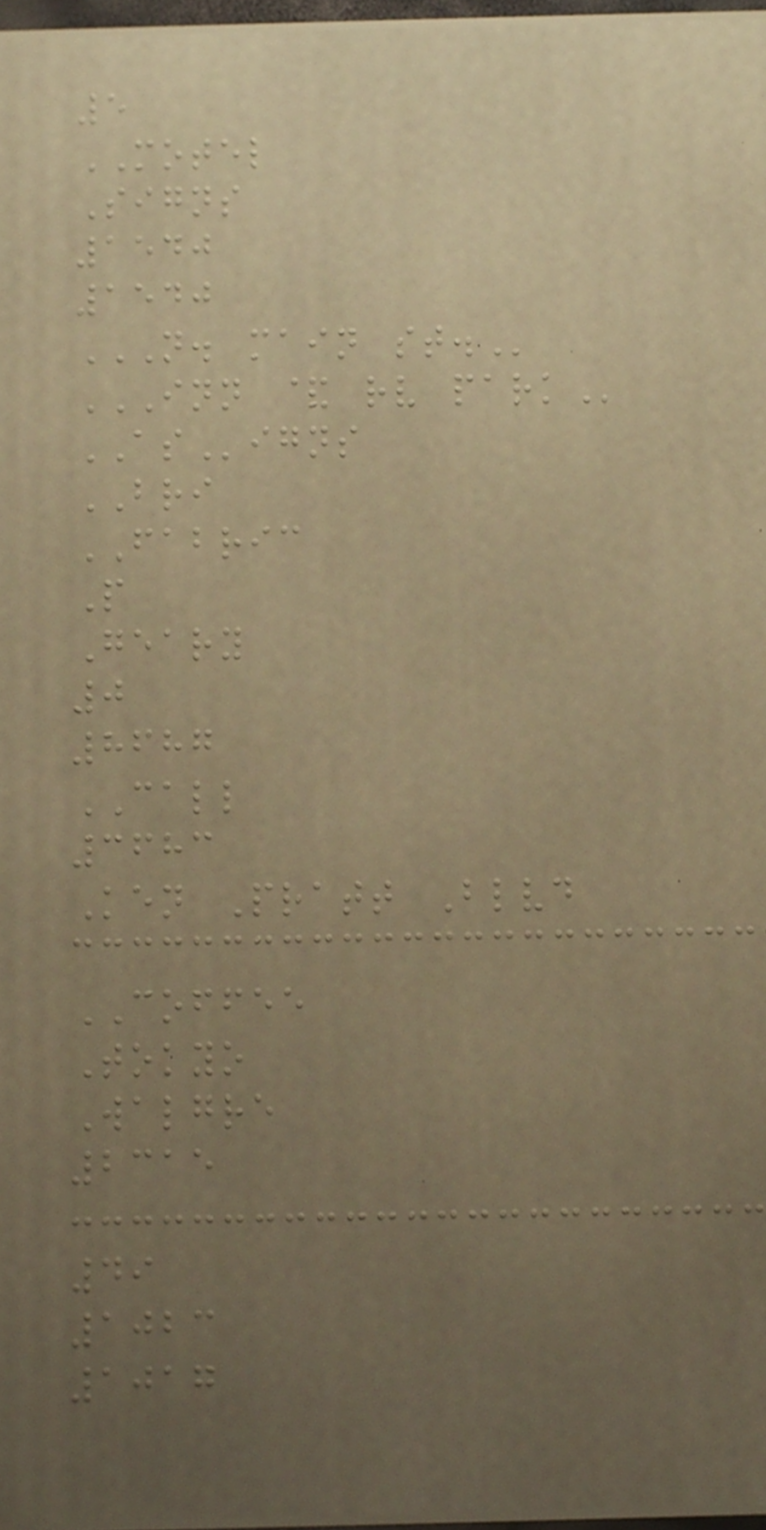5
MOTEL
Signs
1540
1540
N. MAIN ST.
INN & RV PARK
ASigns
BRI
FABRIC
P
Geary
0
8687
CALL
3683
Ken Pratt Blvd
COFFEE
Tokyo
Walgre
2315
49
1023
1017
